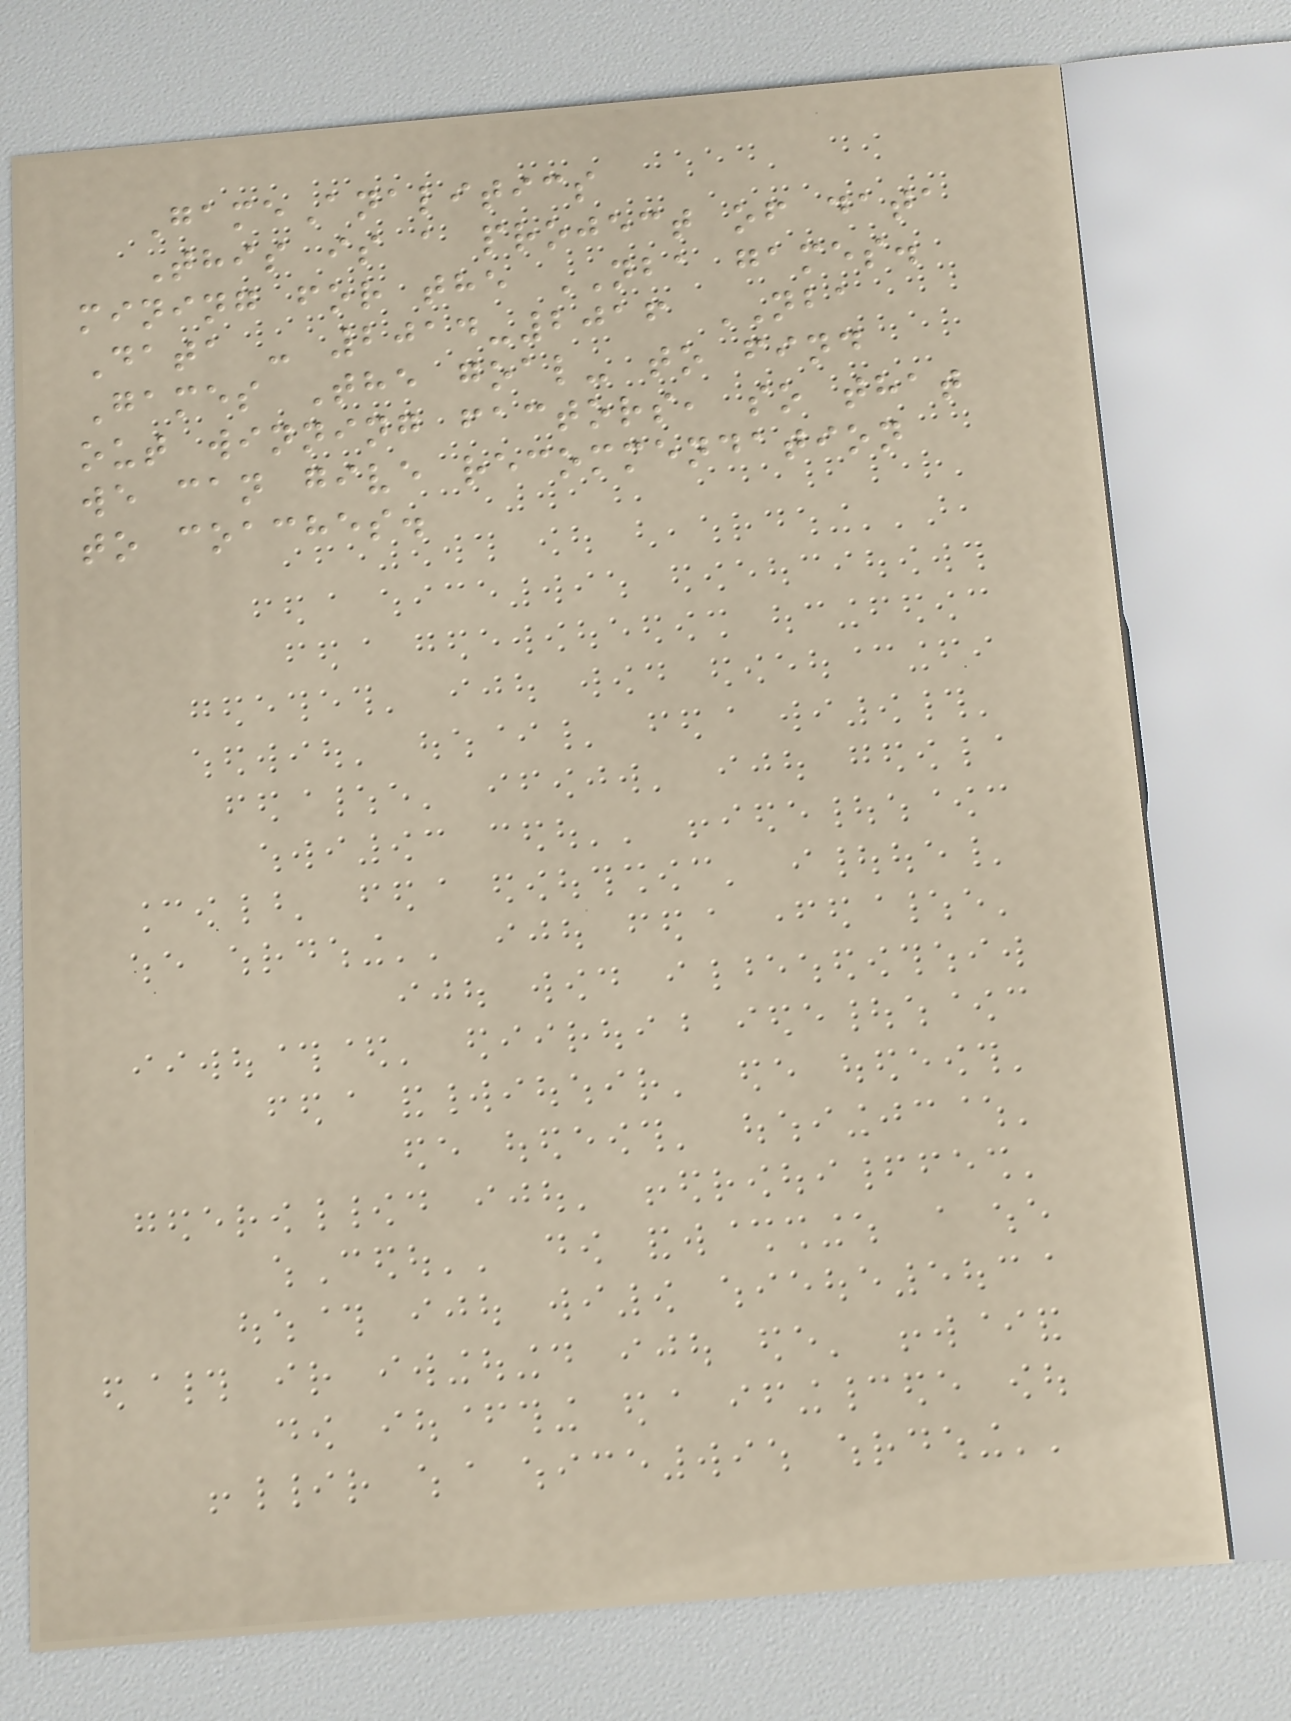GameAnalitics
This is a project of data
mining for the NBA games.
Data - 2014-2016 NBA
Games The goal- to find
out winning factors, so that
we can give recommendation
to coaches.
